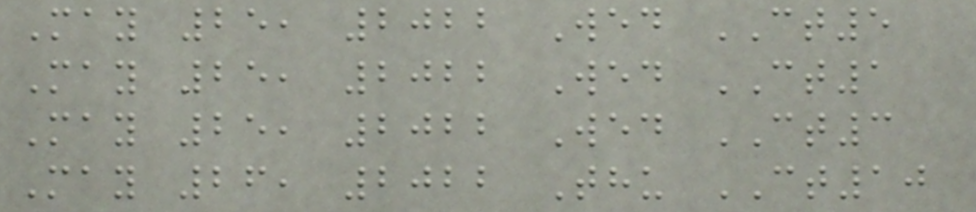May 25, 2022 Wed CT5
May 25, 2022 Wed CT1
May 25, 2022 Wed CT3
May 26, 2022 Thu CT10
